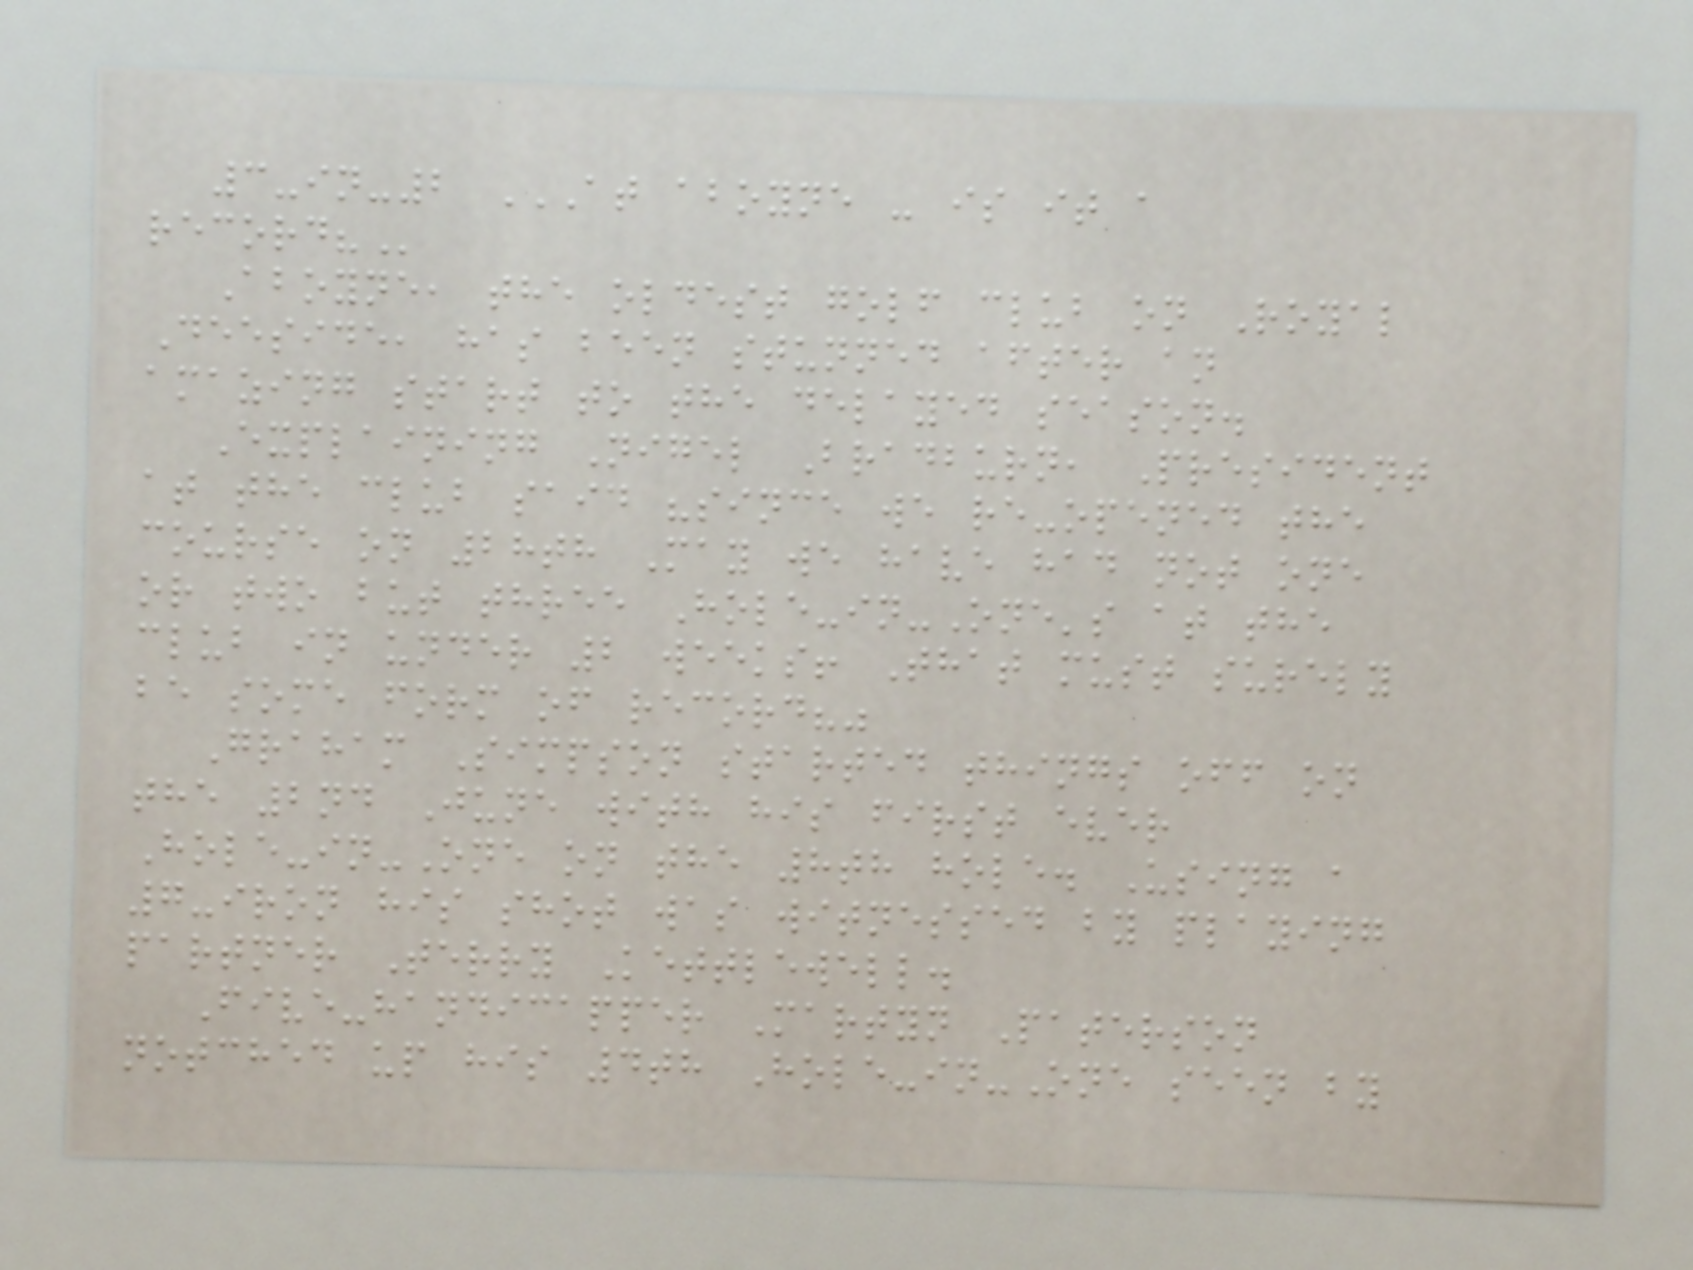3-in-2 AT ABOYNE - IS IT A
RECORD?
Aboyne, the oldest golf club on Royal
Deeside, has been stunned after an
amazing start to the delayed season.
Explaining Nigel Bradburn, President
at the club said "since we re-opened the
course on 28th May we have had not one
or two but three Hole-in-One's at the
club in under 2 weeks! That must surely
be some form of record?"
Graham Simpson started things off on
the 2nd June with his first ever
Hole-in-One on the 8th hole. Using a
7-iron his shot was witnessed by playing
partner Terry Kettlewell.
Five-handicapper Martyn Paterson
notched up his 4th Hole-in-One seen by
